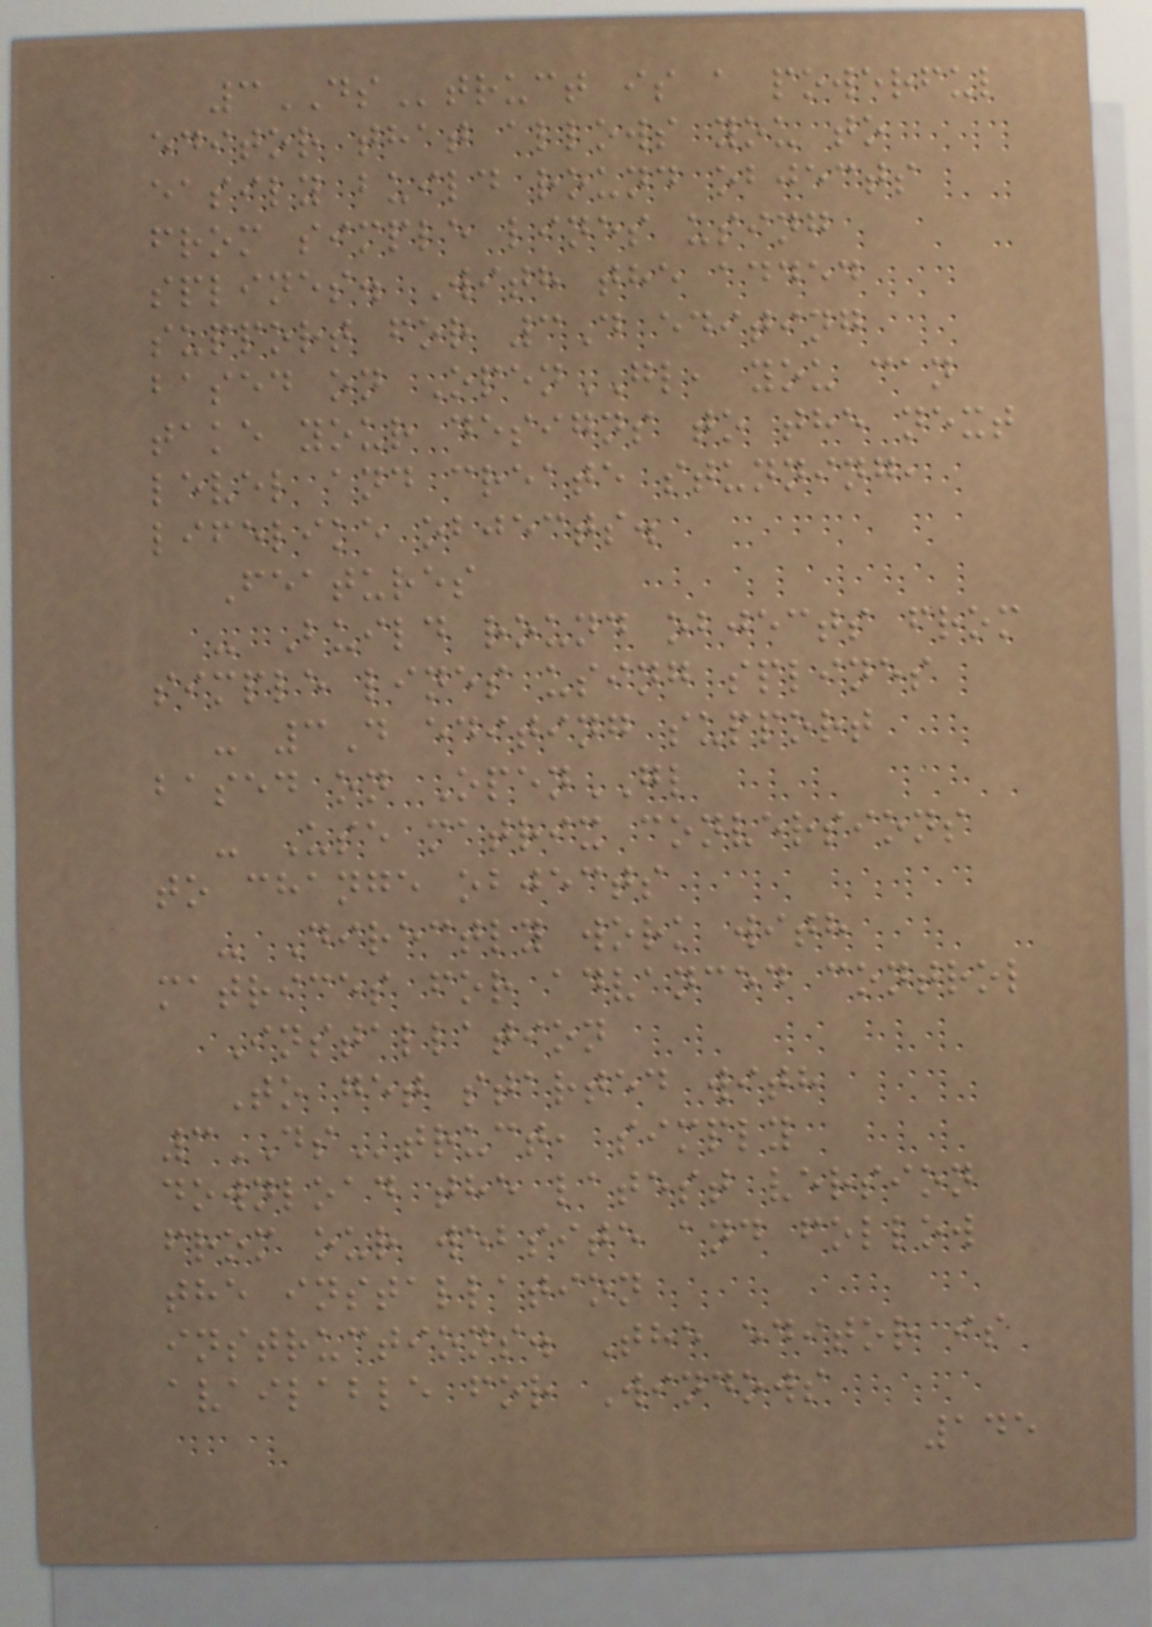3DStruct is a powerful
editor that allows you to
easily build round objects
from simple lines using
splines. With the added
support for 3D editing
based on OpenGL, you can
take your designs to the next
level and create stunning,
lifelike objects.
Features
- Build round objects from
simple lines using splines
- 3D editing support
based on OpenGL
- Use matrix conversions
to change objects
- Directly work with
matrices for advanced control
Installation
To get started with
3DStruct, simply
download the latest version
from our website and follow
the installation
instructions. The editor is
available for Windows
145
